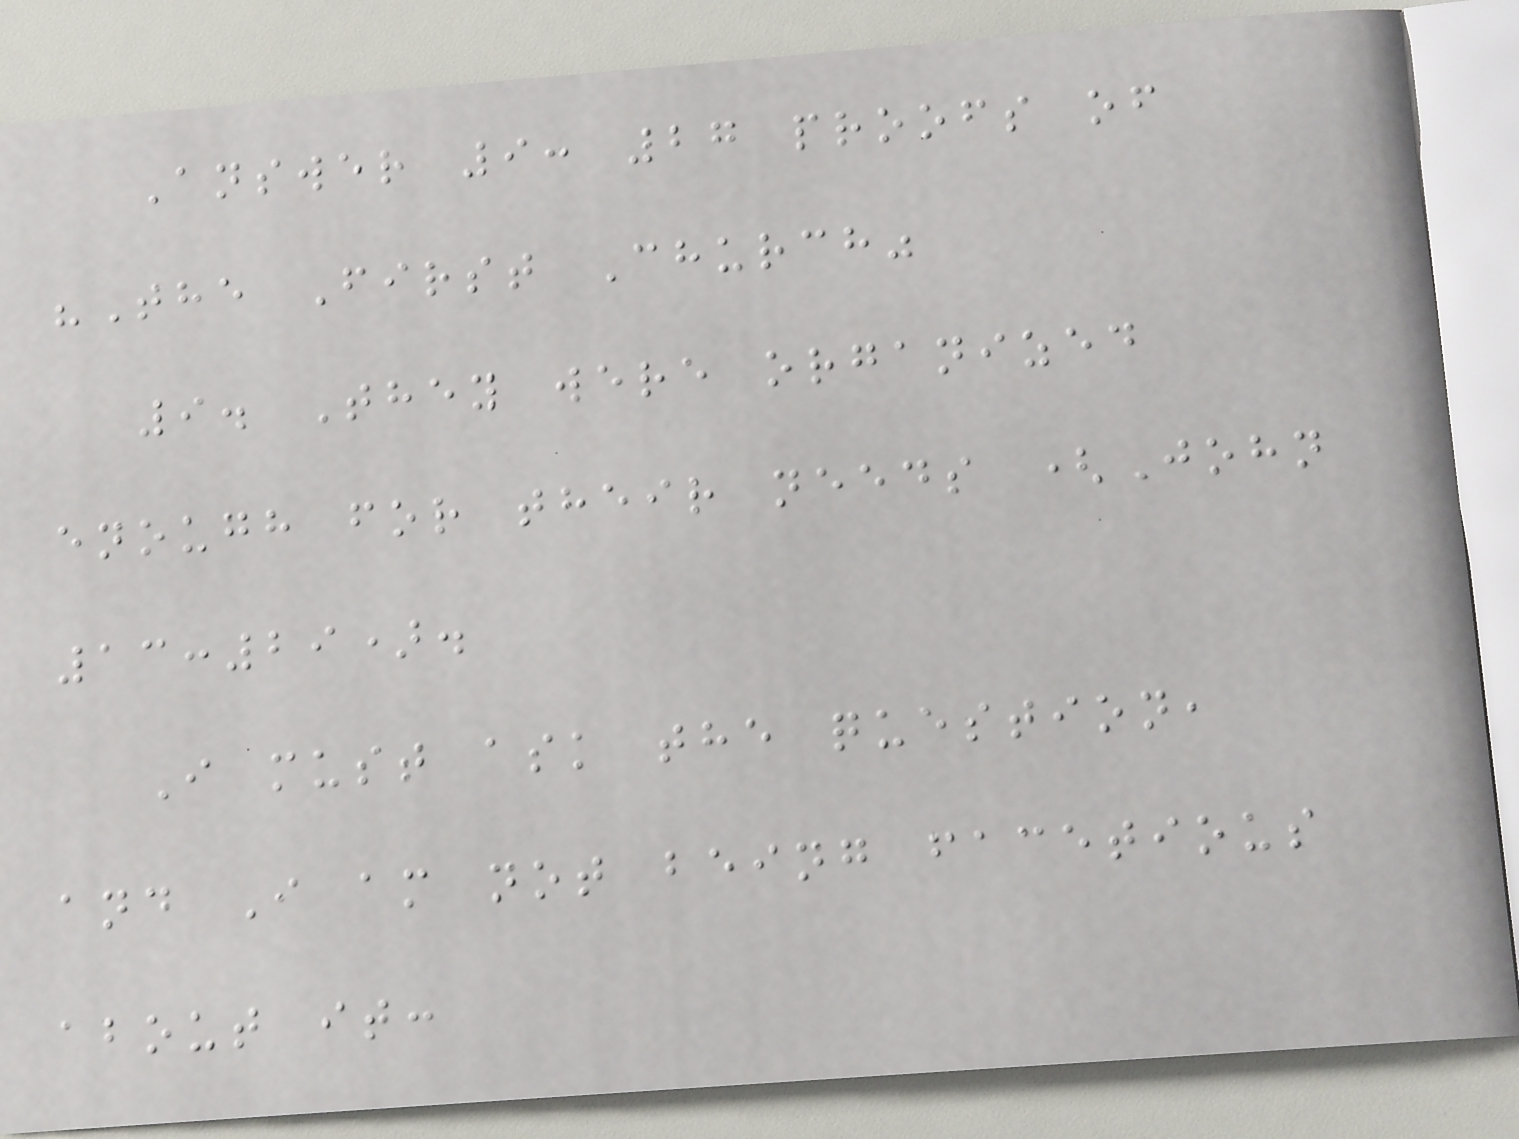Answer 9: 27 proofs of
"The First Church"
9. They were organized
enough for their needs (John
13:29).
I must ask the question,
and I am not being facetious
about it:
